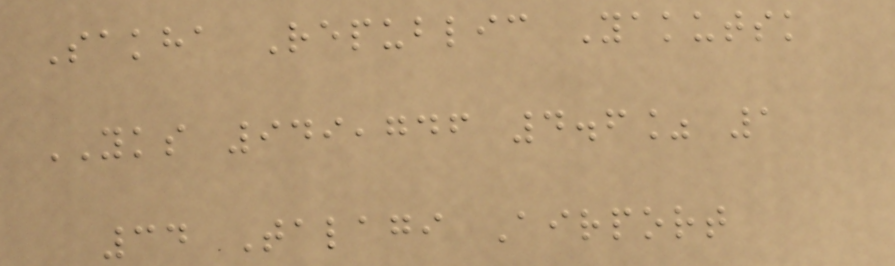Sakha Republic Yakutsk
YKS 949,746 4.6% 1
34 Talagi Airport
